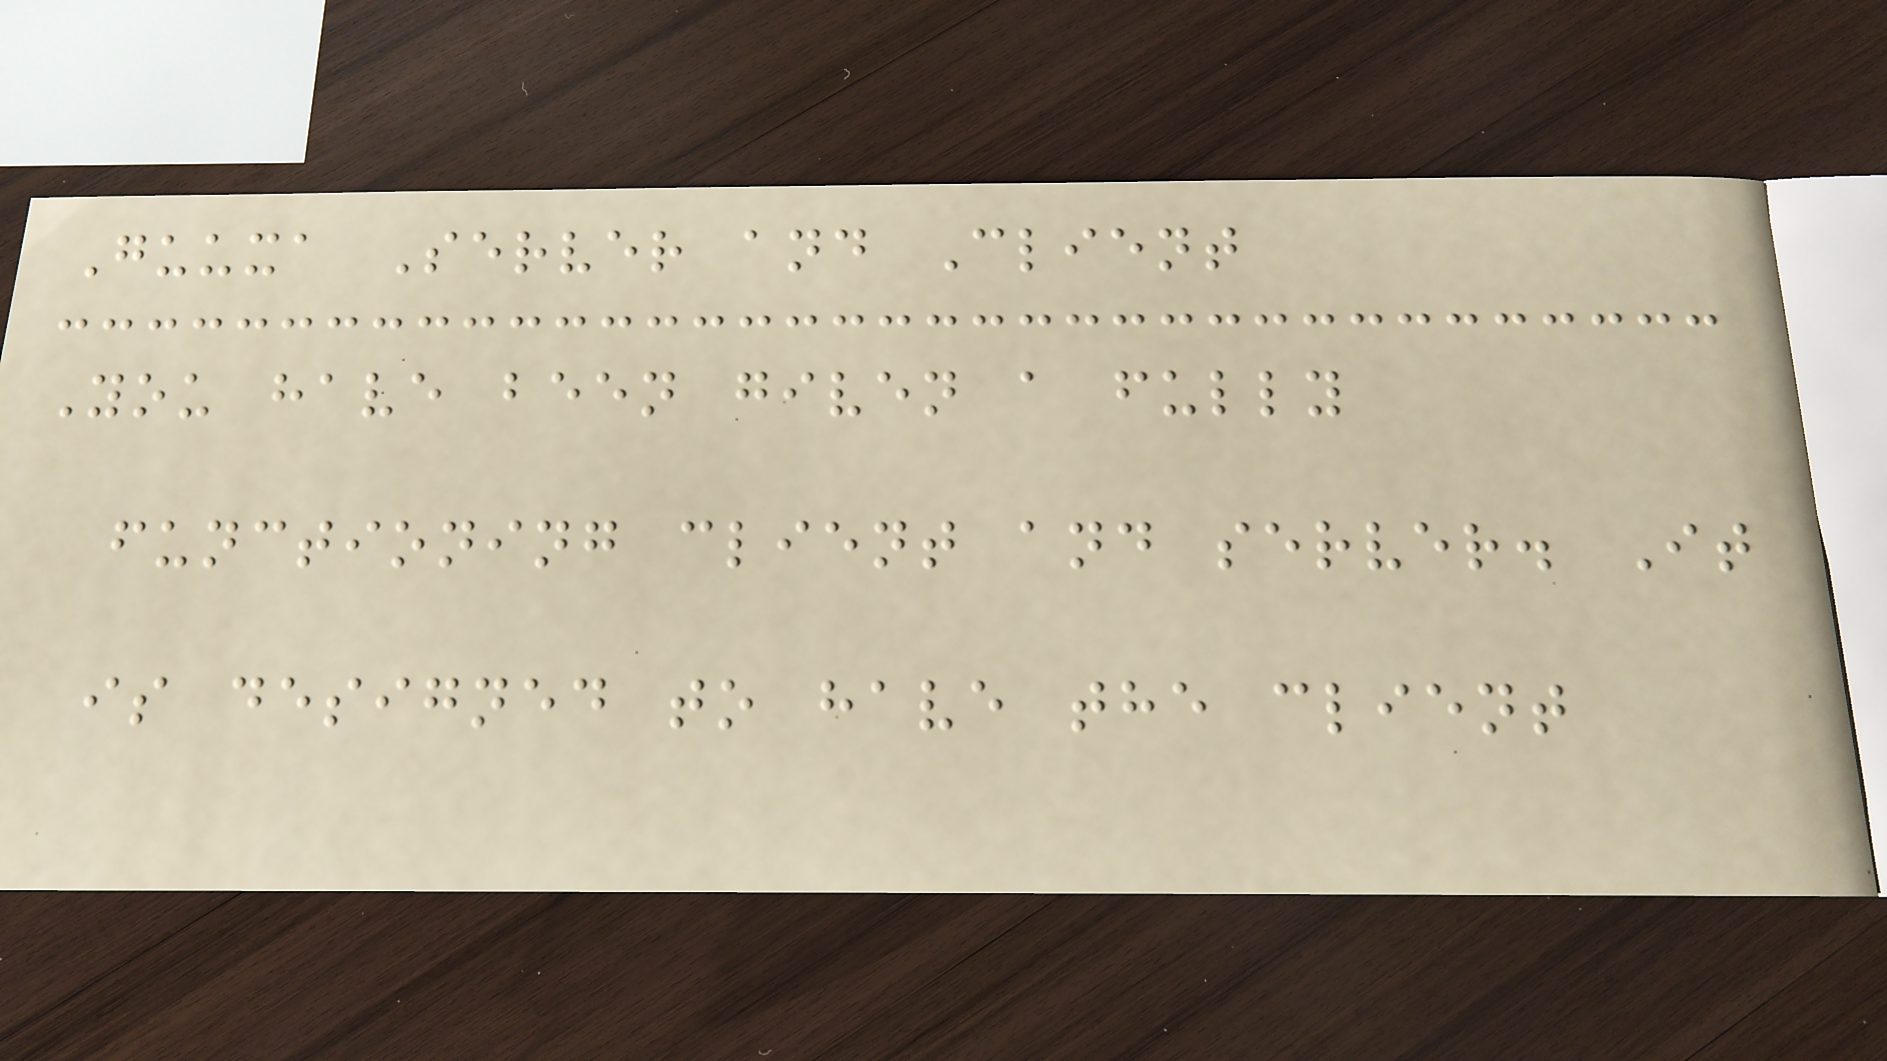Guuxa Server and Client
You have been given a fully
functioning client and server. It
is designed to have the client
